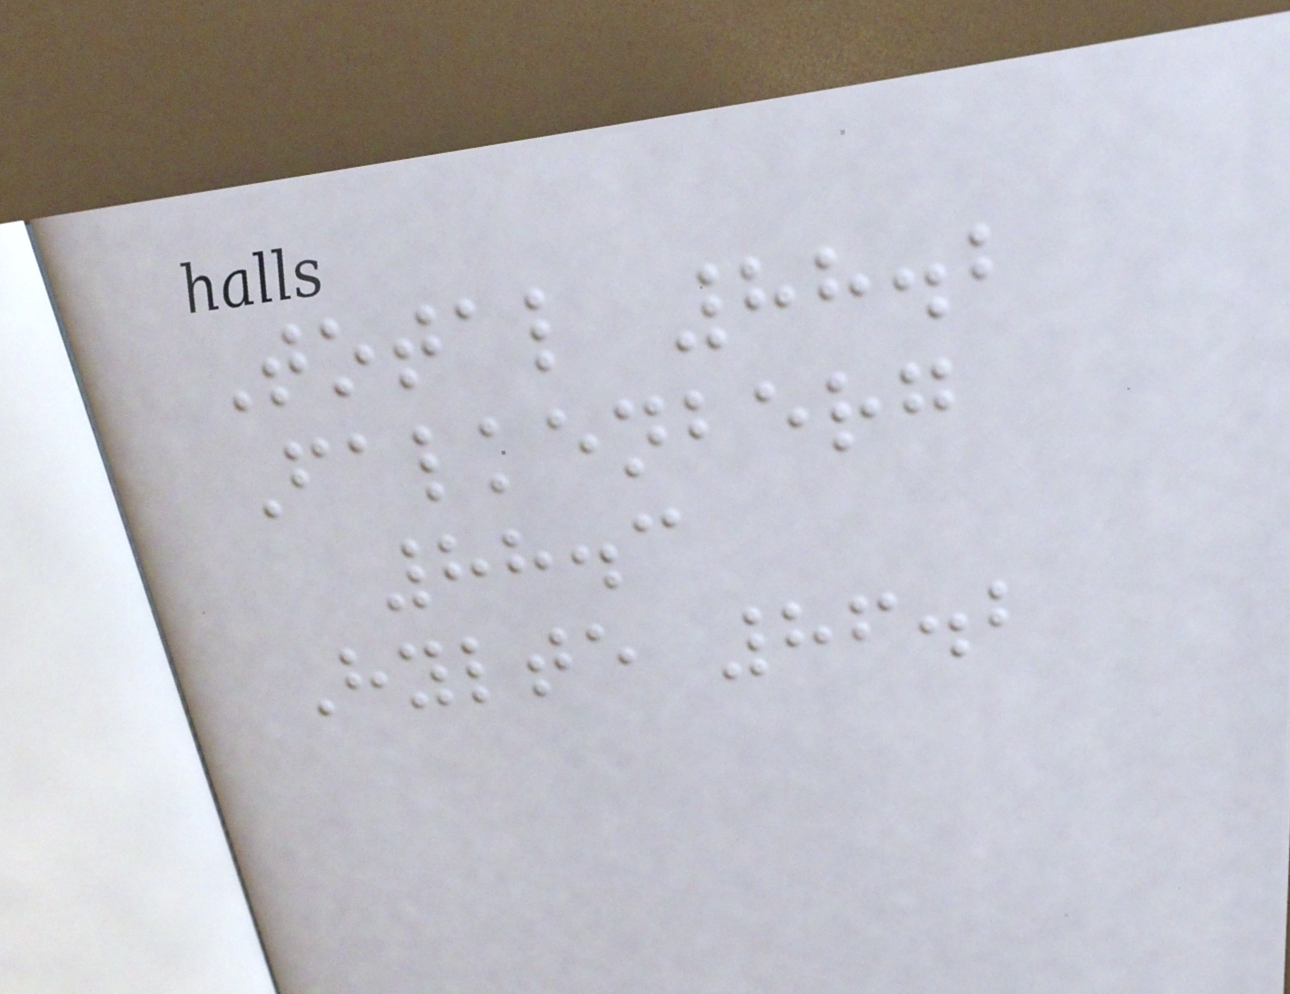Total 88.2
Falkenberg
88.3
Hylte 86.2
